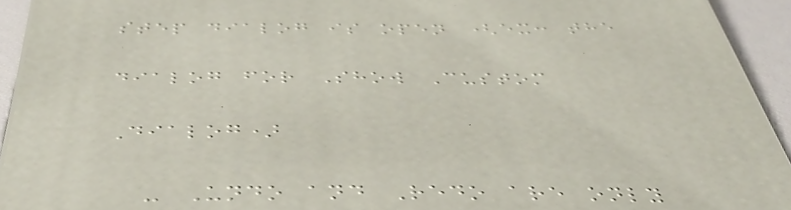step dialog is open (ex: the
dialog for Show Custom
Dialog)
- Undo and Redo are only
